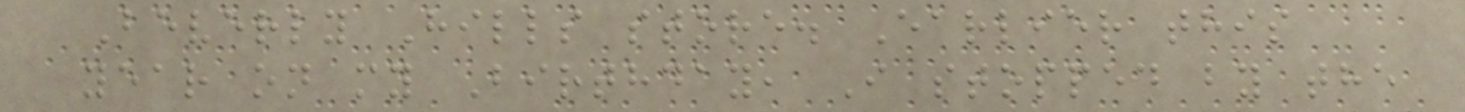Beverly Hills store. Earlier this
year on my Birthday, I stopped by the
